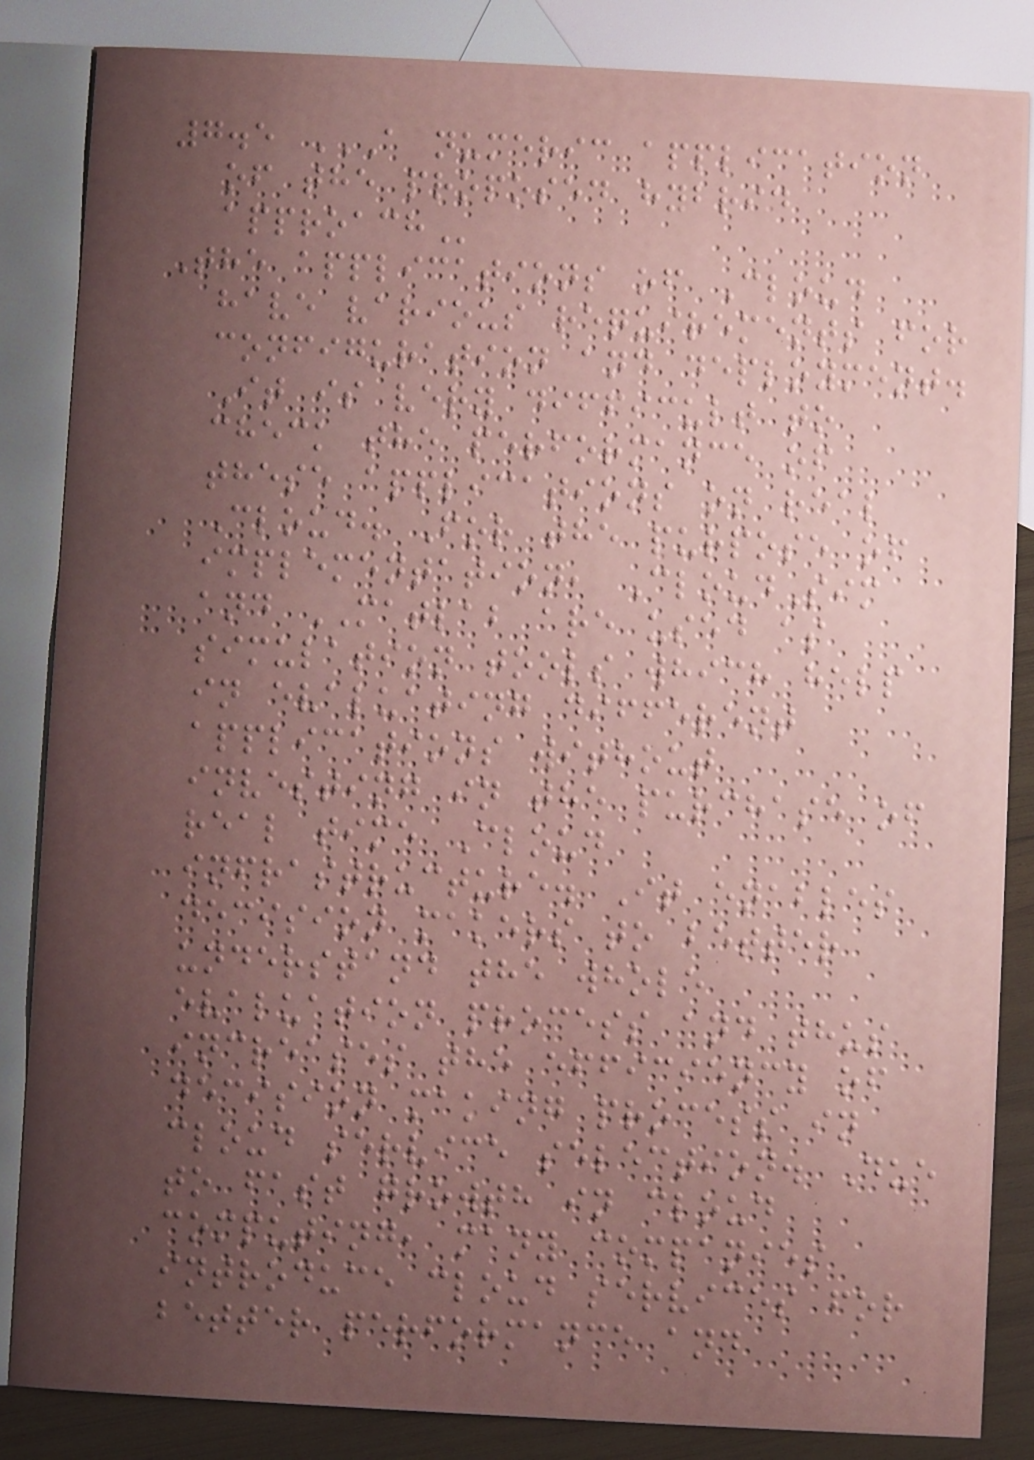7.5 A NUMERIC APPLICATION
OF THE PROPOSED HYBRID
APPROACH
The applications of Cloud
have various requirements for
configuration and deployment.
It is very difficult to
check the performance of
these applications on real
Cloud. For the purpose of
implementation, CloudSim
and MATLAB are used as
simulation tools which help
in evaluating different
applications without
investing in the purchase of
real time Cloud
infrastructure. It enables
decision makers to better
understand the whole
evaluation process and thus
increases the efficiency of
decision making process in
cloud service selection. Due
to fast growth in cloud
computing, many companies
introduce cloud services for
better performance and
